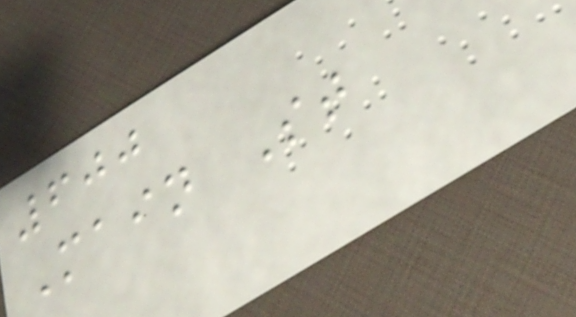600
Main St
